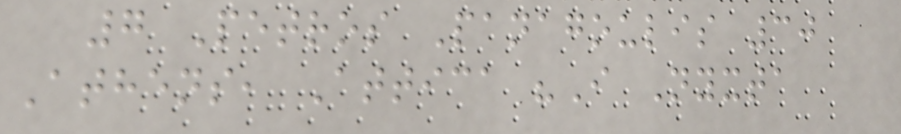7 Petros Panagoulis 30
Athens, Attica "I Nyxta
